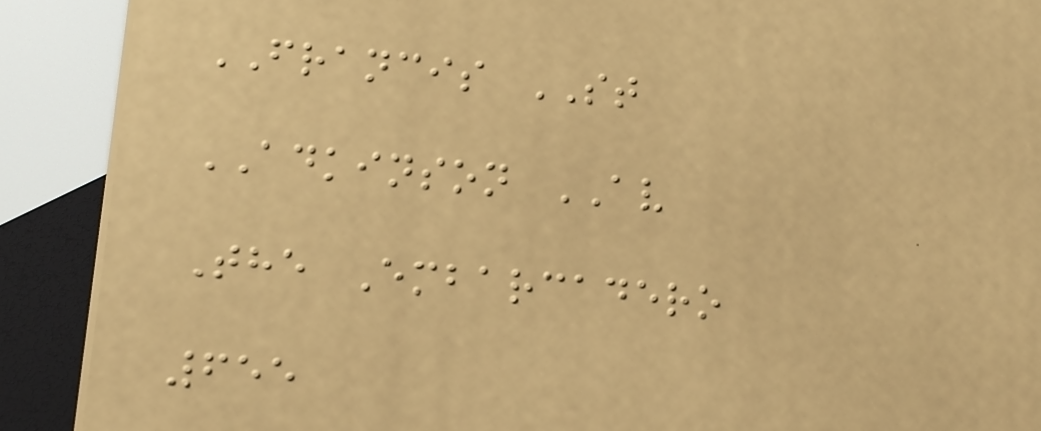FRANCIS ST
ADKINSON AV
The Embarcadero
655
